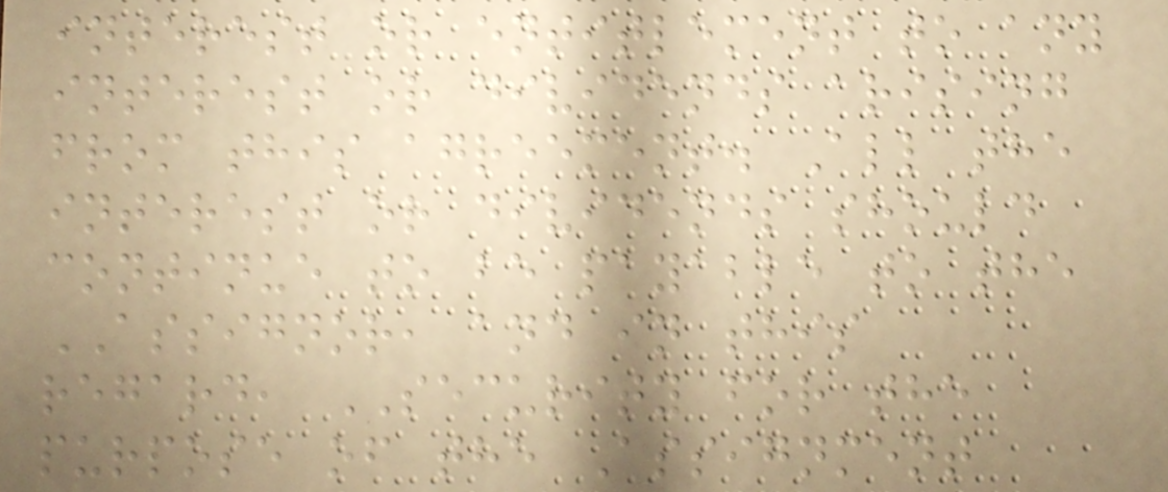interest or entitlement to any
interest or dividends arising
from this agreement. All the
interest or dividends should
continue to be payable to the
ASSIGNOR, and in this
regard, SECURITY for the
purpose of the Assignment
